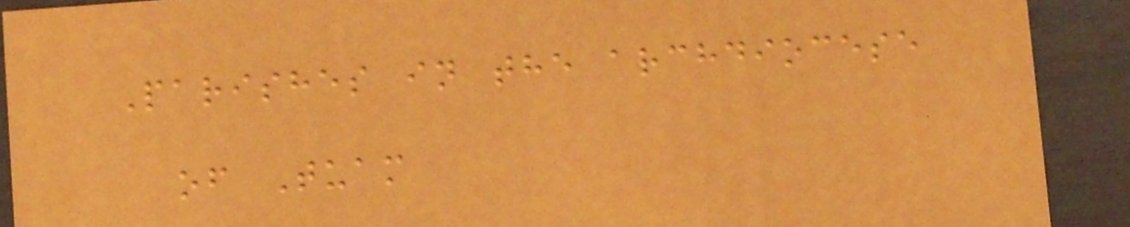Parishes in the archdiocese
of Tuam
